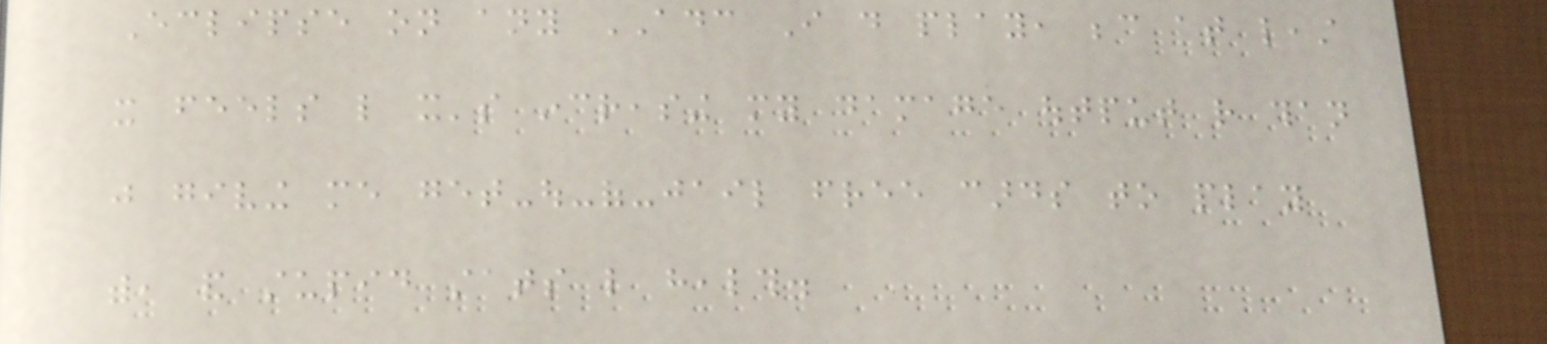Eclipse on any ADC I do play, because at least
it feels like it's increasing my damage output rather than
just giving me get-out-of-jail free cards to play
with, and stupid stats like health.
